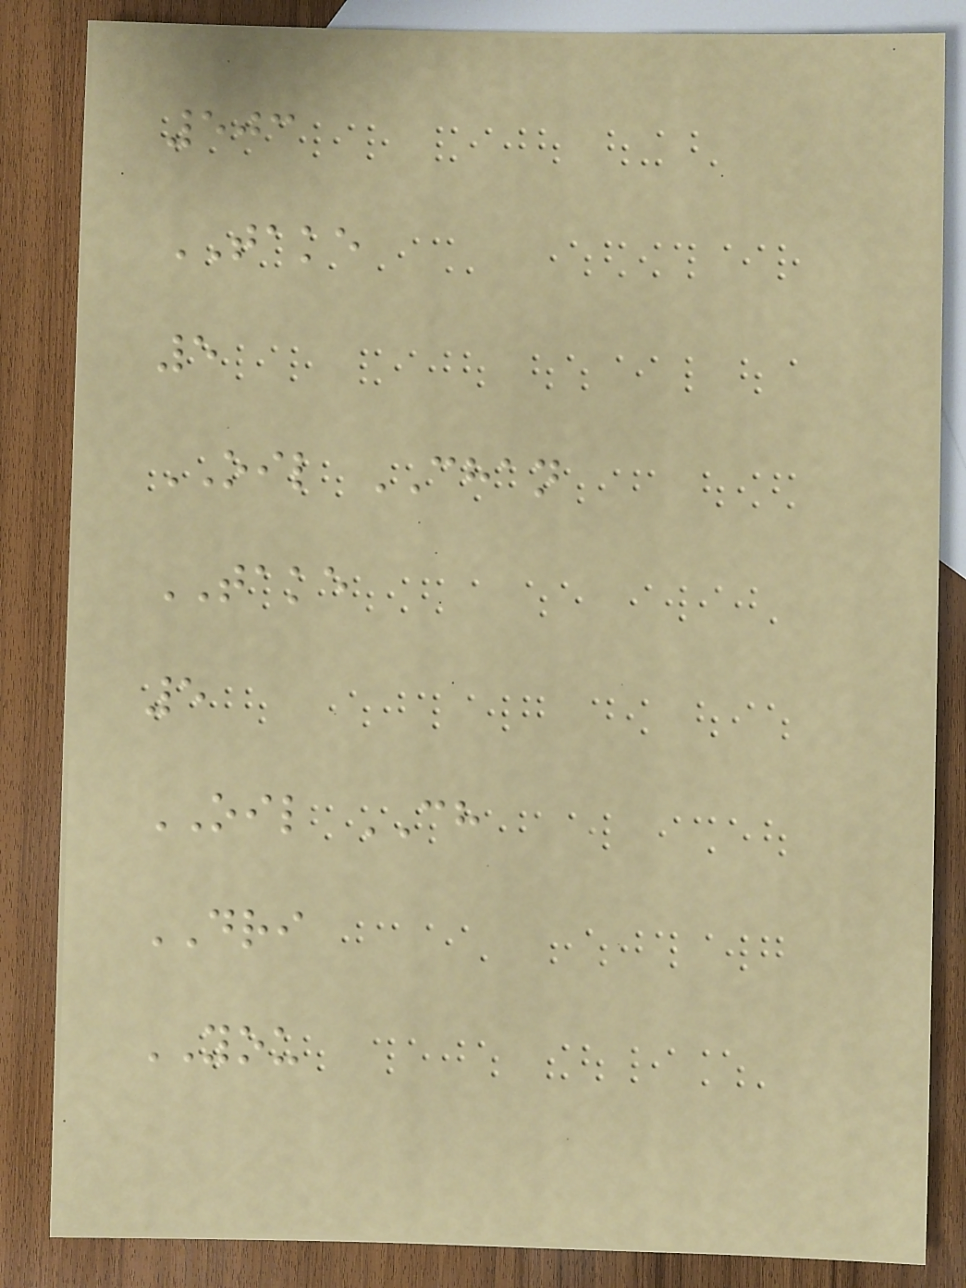503
TAKE
5
OIL CHAN
TAKE
5
OIL CH
DRI
YOU
